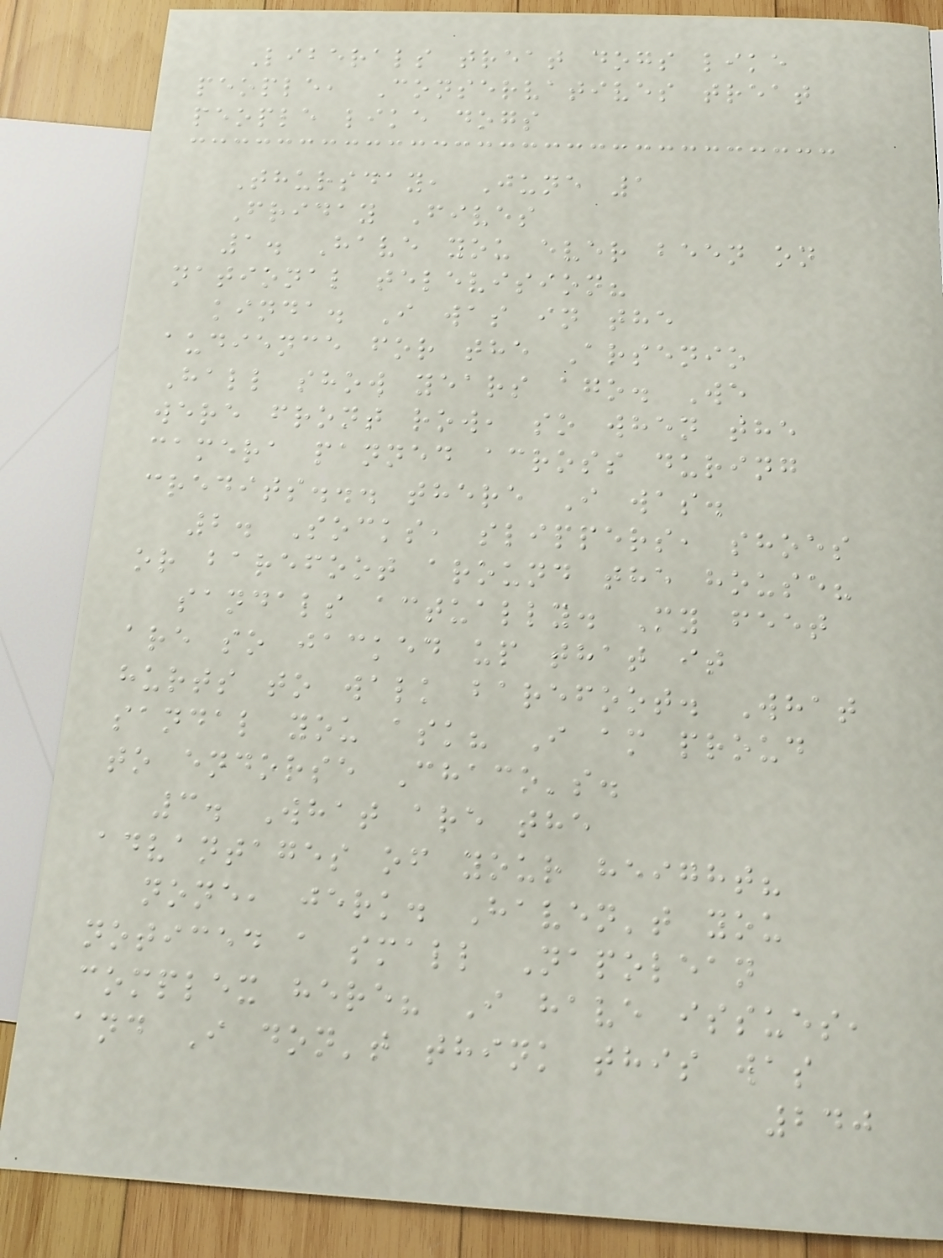Liberals treat dogs like
people, Conservatives treat
people like dogs
Thursday, June 1
Friday Fives
1. Have you ever been on
national television?
kinda. I was in the
audience for the Arsenio
Hall show years ago. We
were front row, so when the
camera panned across during
credits... there I was.
2. Socks, slippers, shoes
or barefoot around the house?
sandals actually. My feet
are so jacked up that it
hurts to walk barefoot. What
sandal you ask? I am proud
to endorse Chaco's.
3. What are the
advantages of your height?
none, jerk. Haven't you
noticed a small Napolean
complex here? I have issues,
and I don't think this was
240
